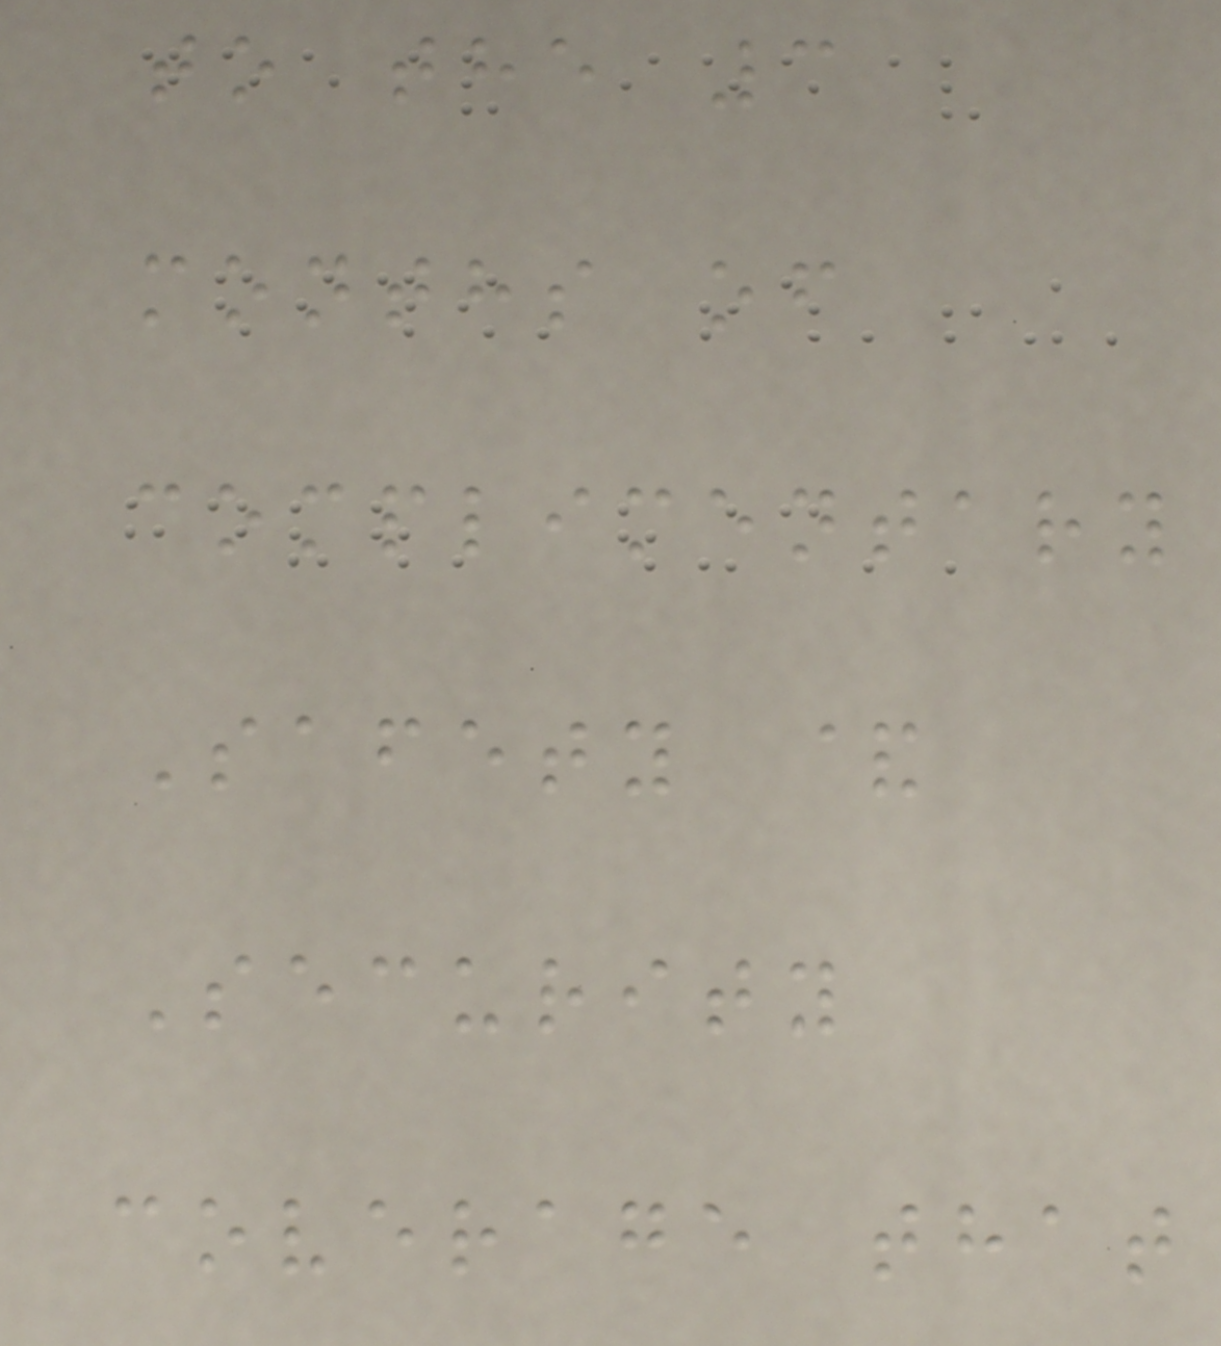to the 3
months of
complimentary
Safety &
Security
coverage that
